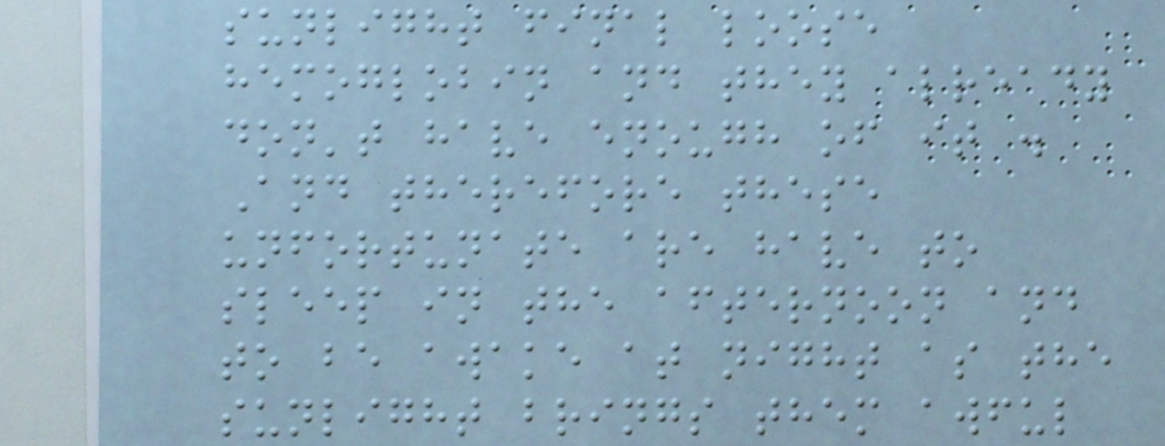sunlight final loose
hemoglobin and they already
don't have enough of it .
And therefore these
unfortunate are have to
sleep in the afternoon and
to be awake at night as the
sunlight brings them awful
